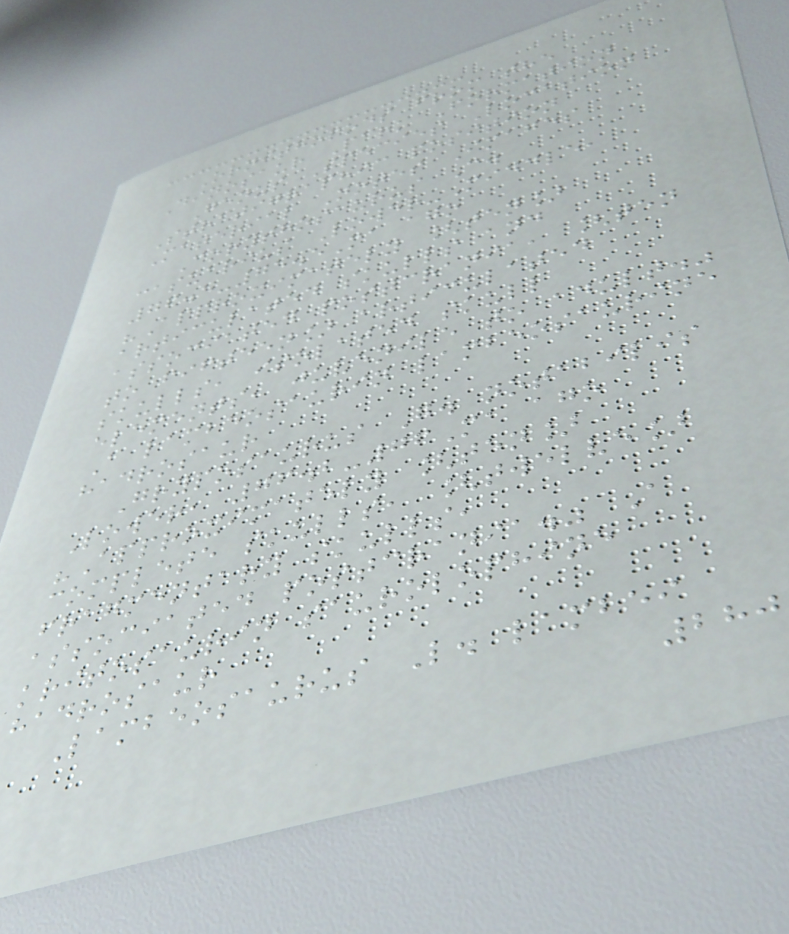Ornithopods from the
Dinosaur Park Formation
Genus Species Location
Stratigraphic position
Material Notes Images
Corythosaurus C.
casuarius Lower-Middle,
76.5-75.5Ma ago
"Approximately [ten]
articulated skulls and
associated postcrania, [ten
to fifteen] articulated
skulls, isolated skull
elements, juvenile to adult."
A lambeosaurin lambeosaurine
hadrosaur
Gryposaurus G. notabilis
Lower, 76.2-76Ma ago
"Approximately [ten]
complete skulls, [twelve]
fragmentary skulls,
associated postcrania." A
kritosaurin saurolophine
hadrosaur
Lambeosaurus L. lambei
280
